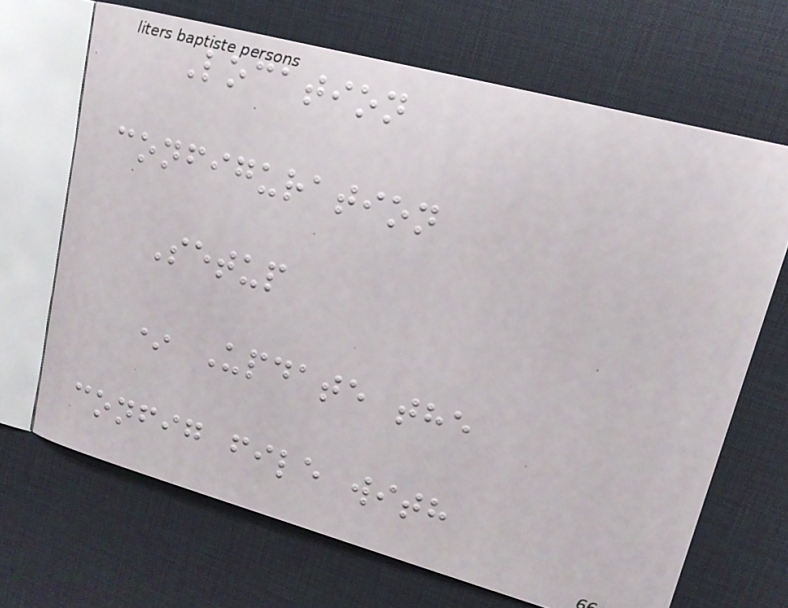Location
configuration
Setup
* Update the
config file with
